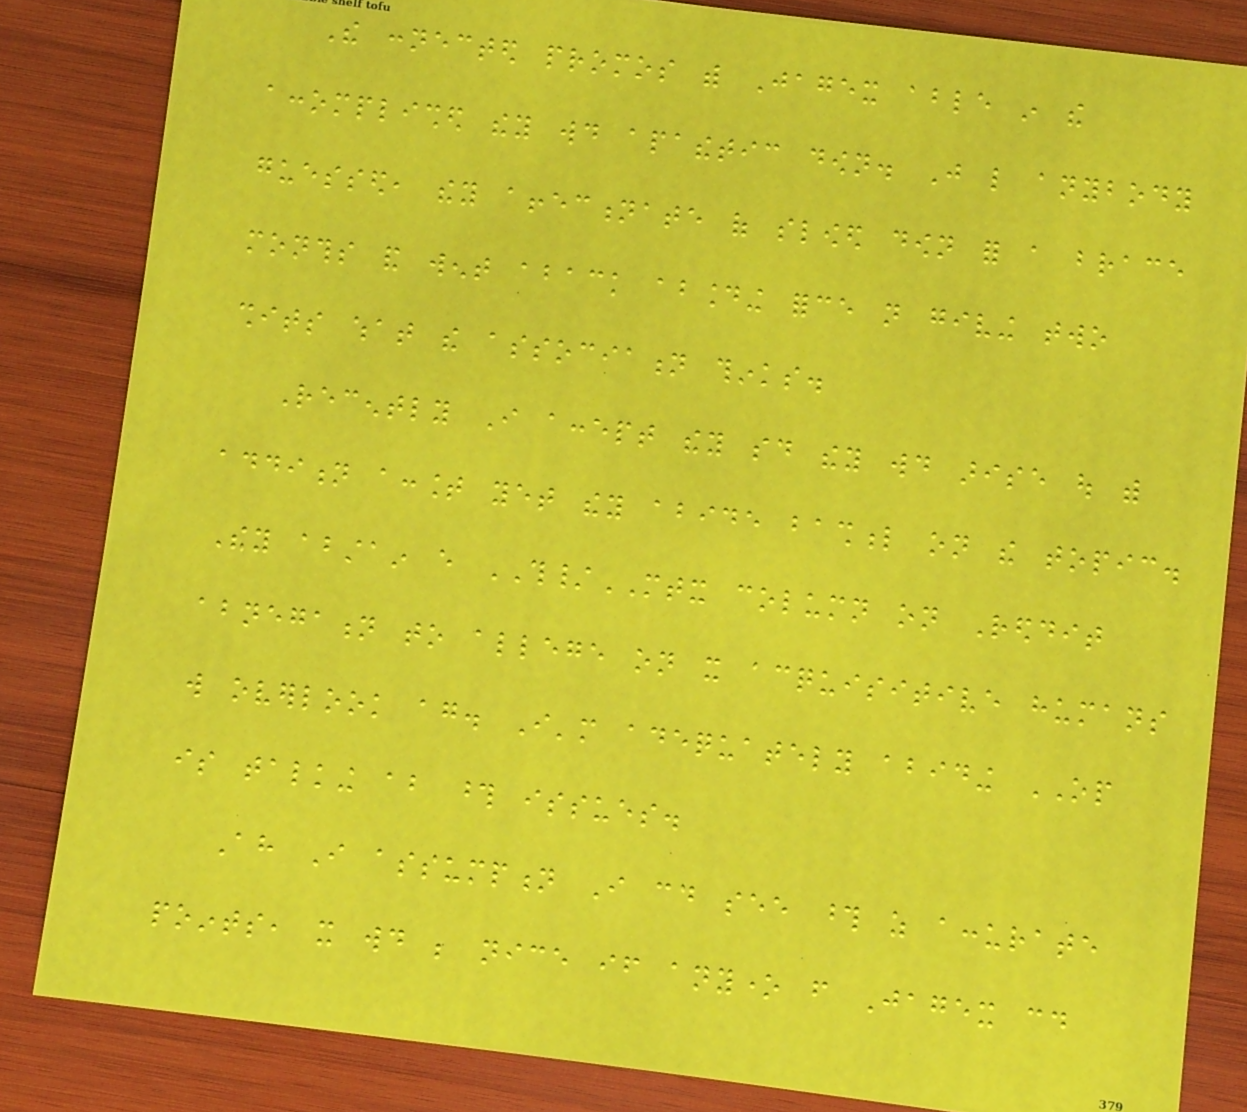The connected promos with Jagex able in the
accomplished they would apathetic down. Just like anybody
guessed, they affectionate of slowed down for a brace
months and went aback abounding force not giving two
shits what the association thinks.
Recently I accept they said they would arise out with
addition account yet they abide bashful on the topic.
They abstain every TH/MTX column on Reddit
abnegation to allege on it acquisitive humans
will overlook again. I'm adequately abiding OP
is talking about those issues.
Ah I assumption I could see those as accurate
points, it would be nice if anyone from Jagex could
